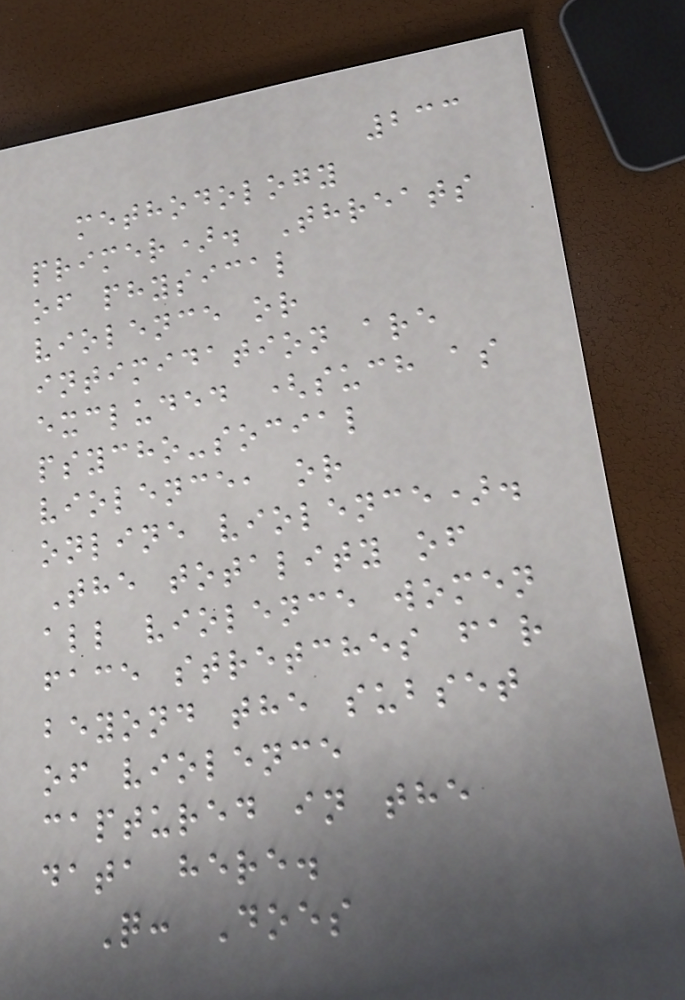233
methodology
primer). Threats
of physical
violence or
intimidation are
excluded (such as
psycho-social
violence, or
online violence).
The totality of
all violence women
face stretches far
beyond the subset
of violence
captured in the
data here.
Q: Does
